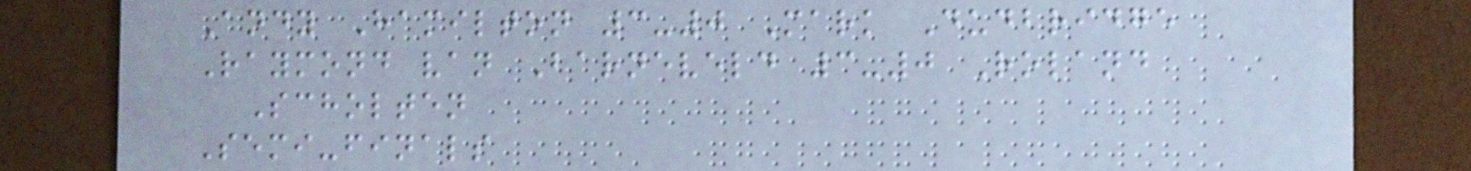Andy Hamilton 3-0 Mark Dudbridge
Raymond van Barneveld 3-0 Roland
Scholten
Semi-finals
